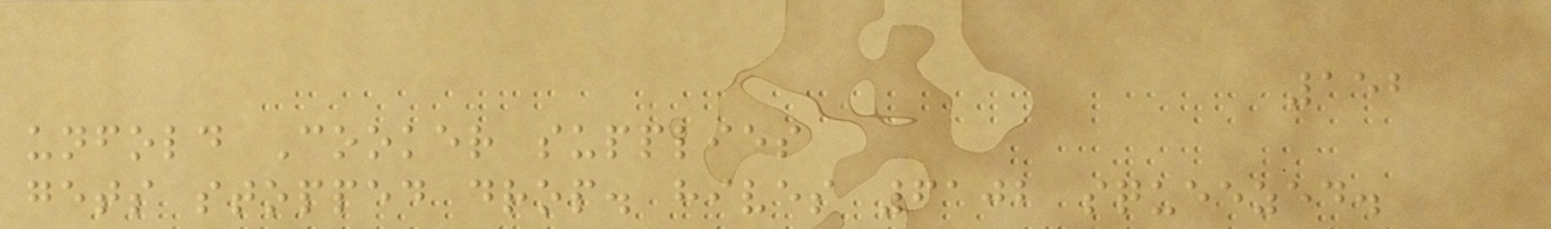152
unfold Cooker supplies
gets stopped drop. hives 6102 squeezed.
